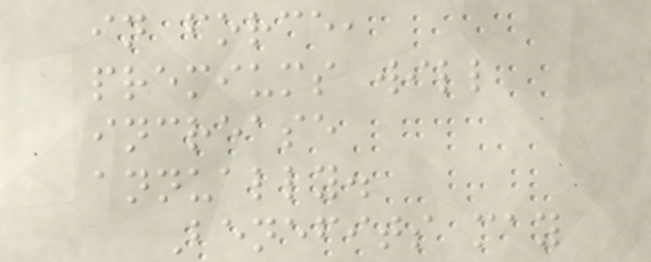in force,
premiums will
increase
annually.
Benefits may
